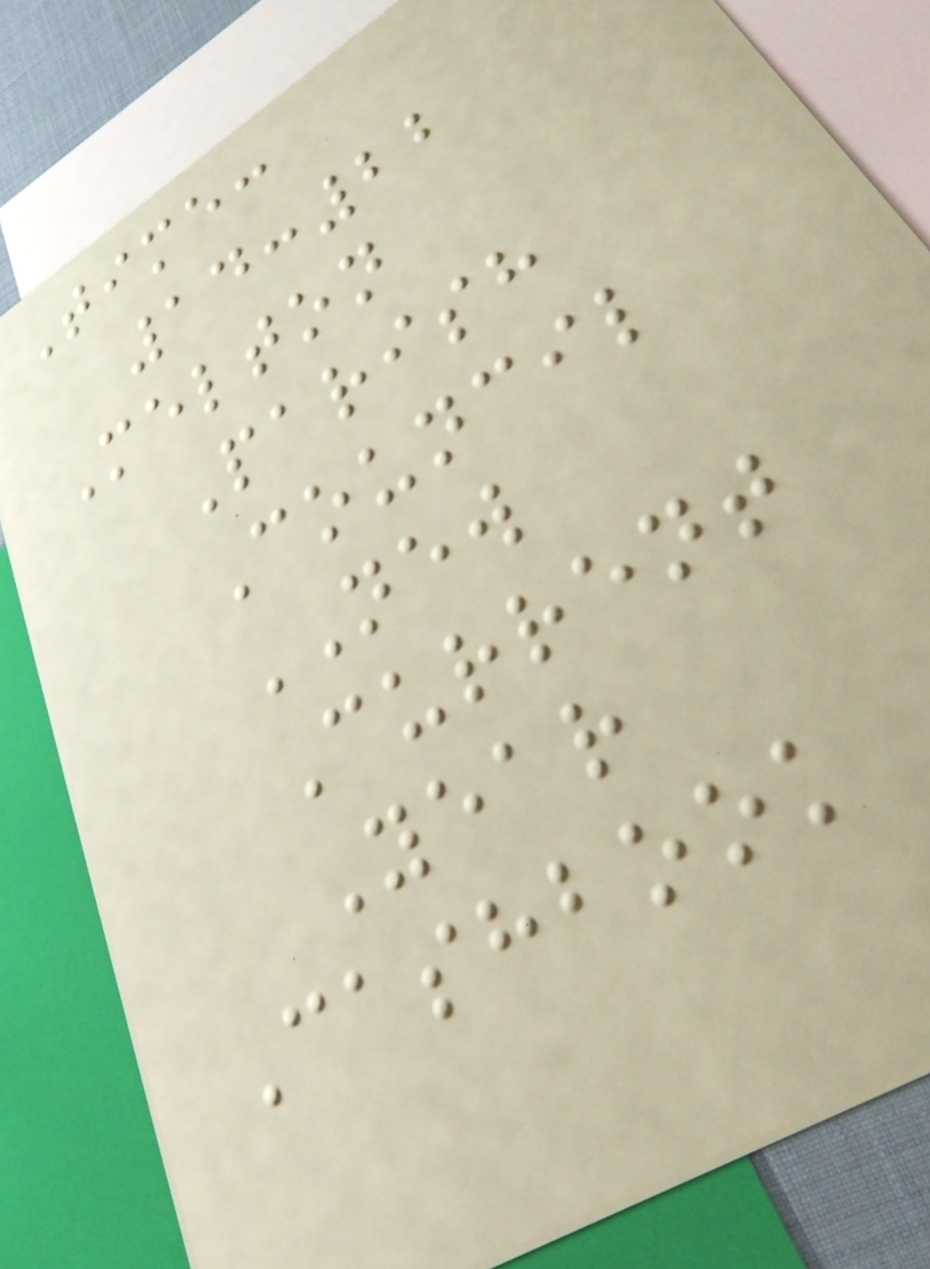Time:
14:22
Melton
Parish
Council
NEW
Current
Year
Cashbook
